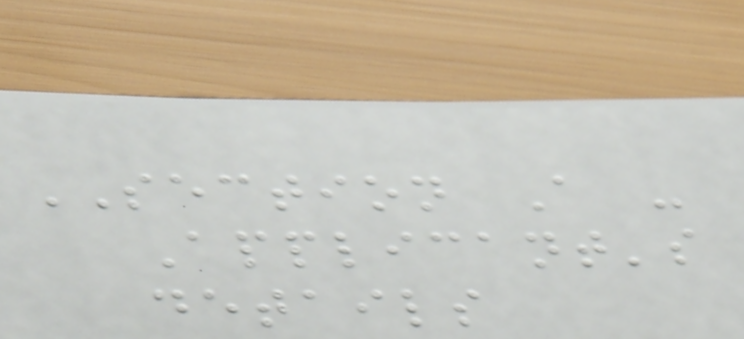SECTION A -
Applicant's
details
